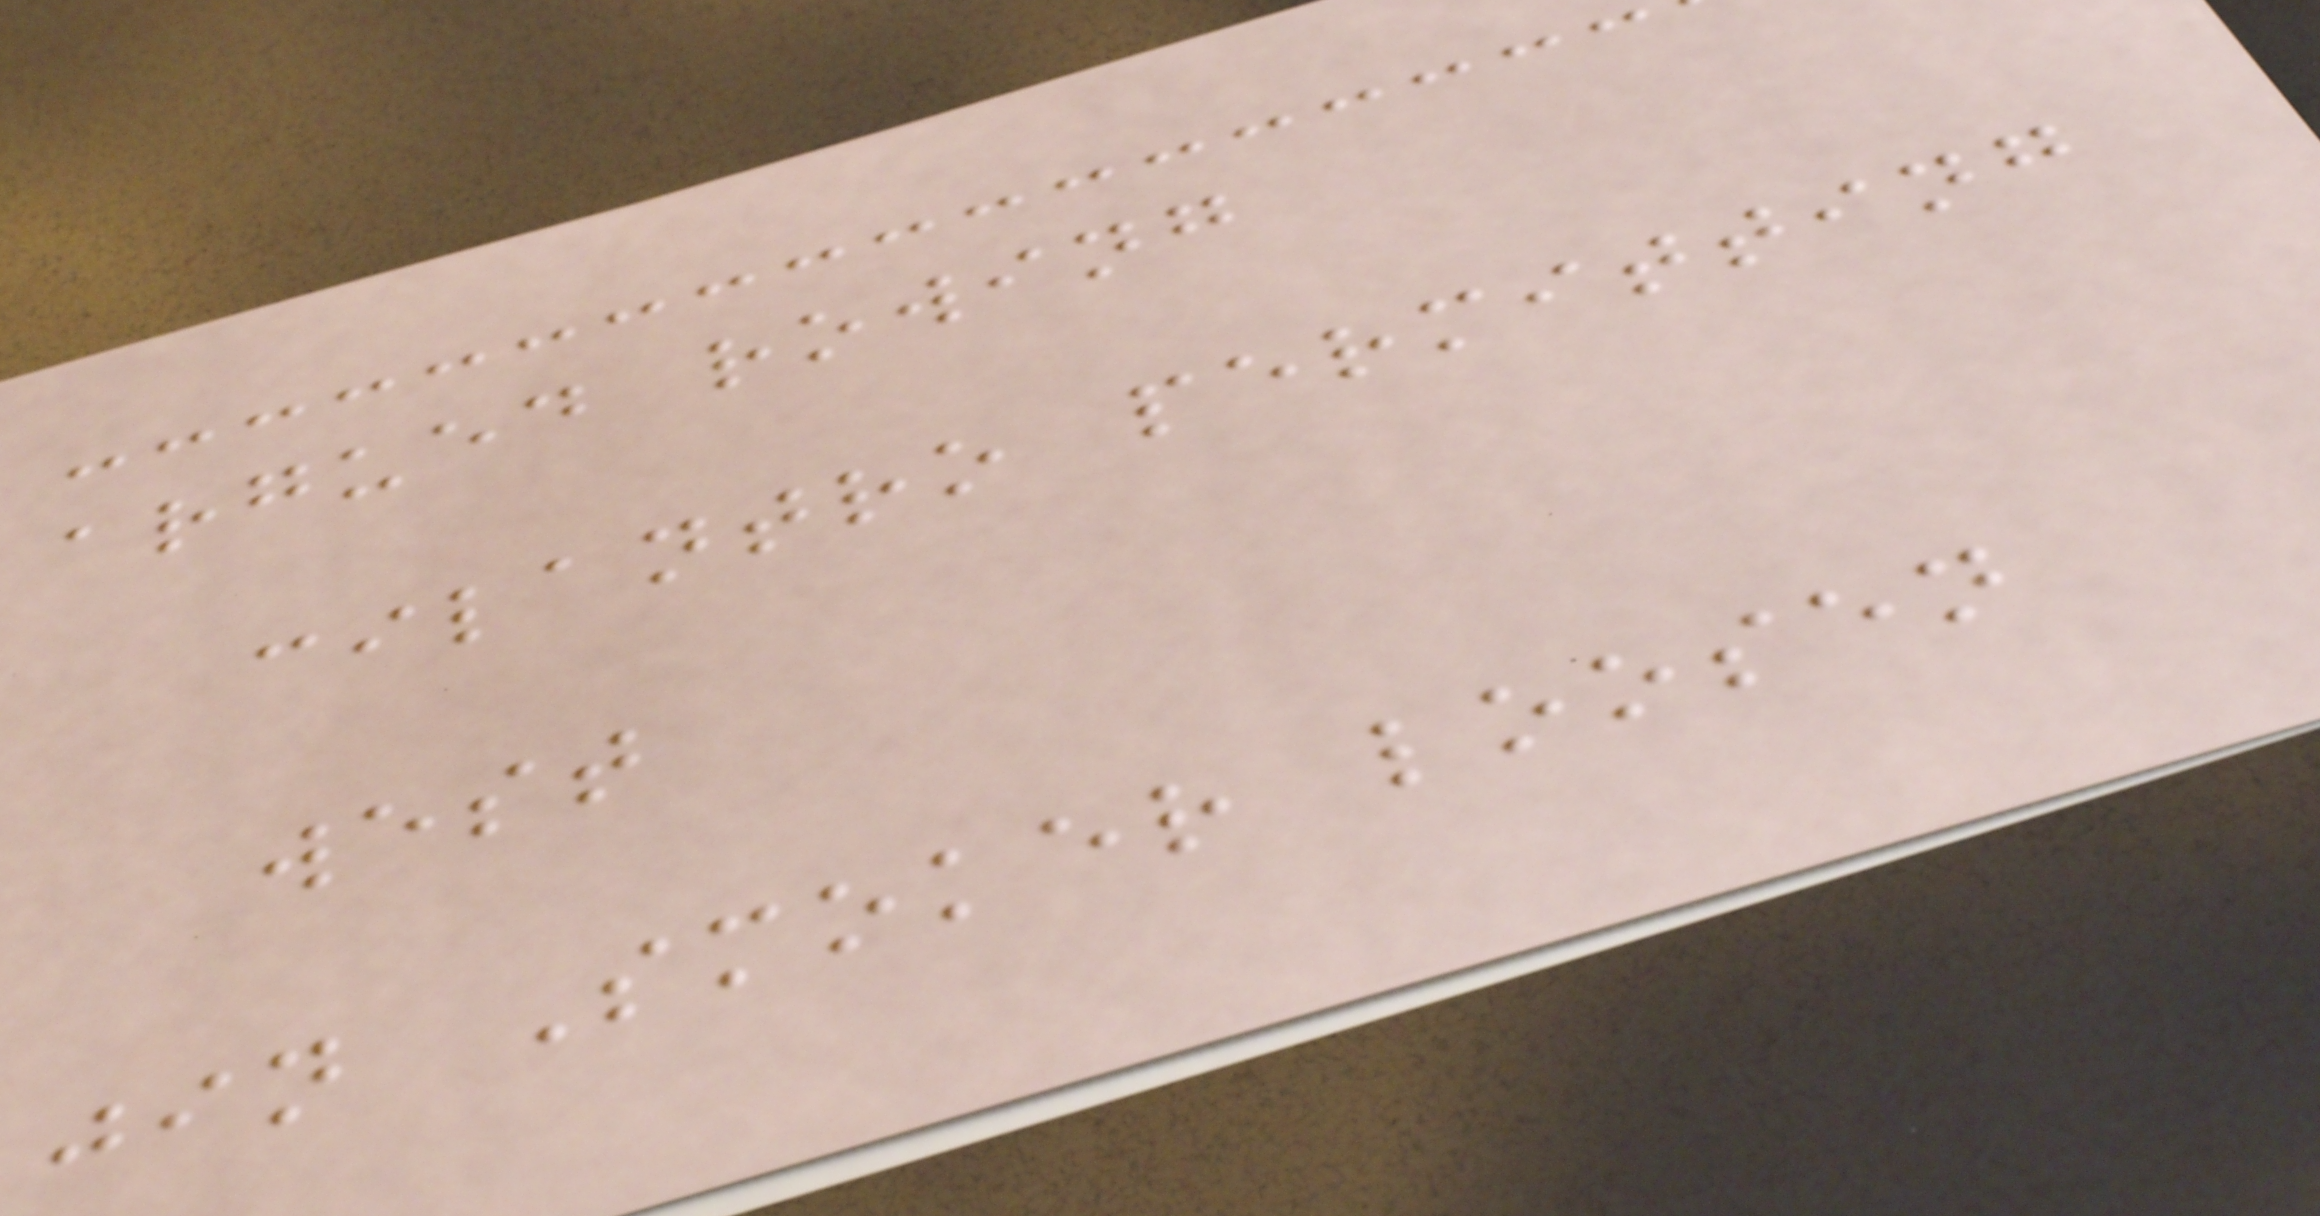argued rowing
cilantro permitting
west
jin Smoker loosen
